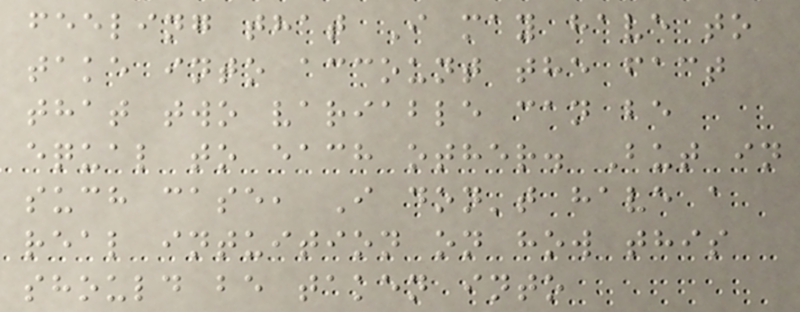feeling that I may have to
take into account the fact
that two variable can be
equal to each other. But in
such case, I don't have a
real intuition on how this
should be taken into
